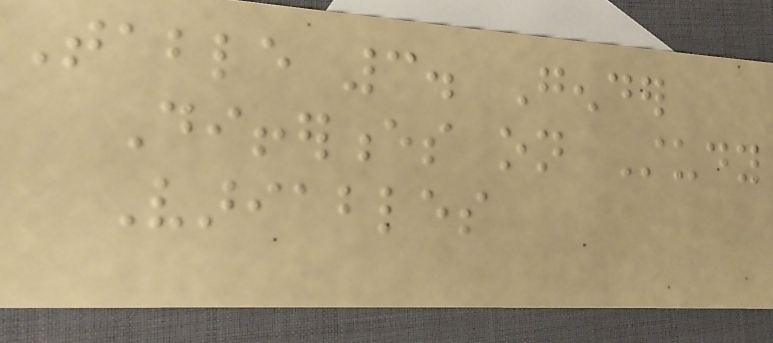Table 3. Gender
Differences on Study
Variables
